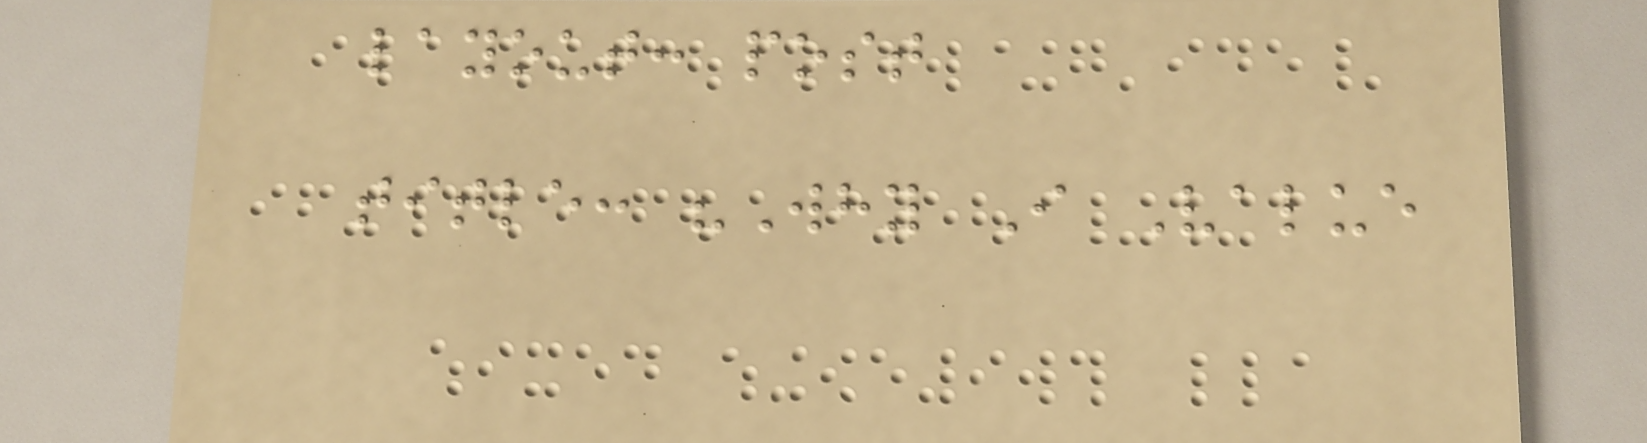layout: post
title: "Why I Value
